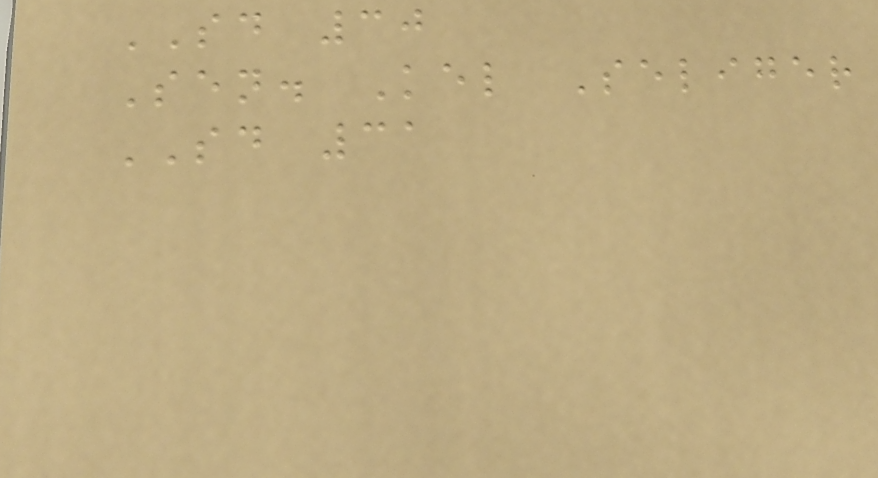SD 30
Sen. Kel Seliger
SD 31
